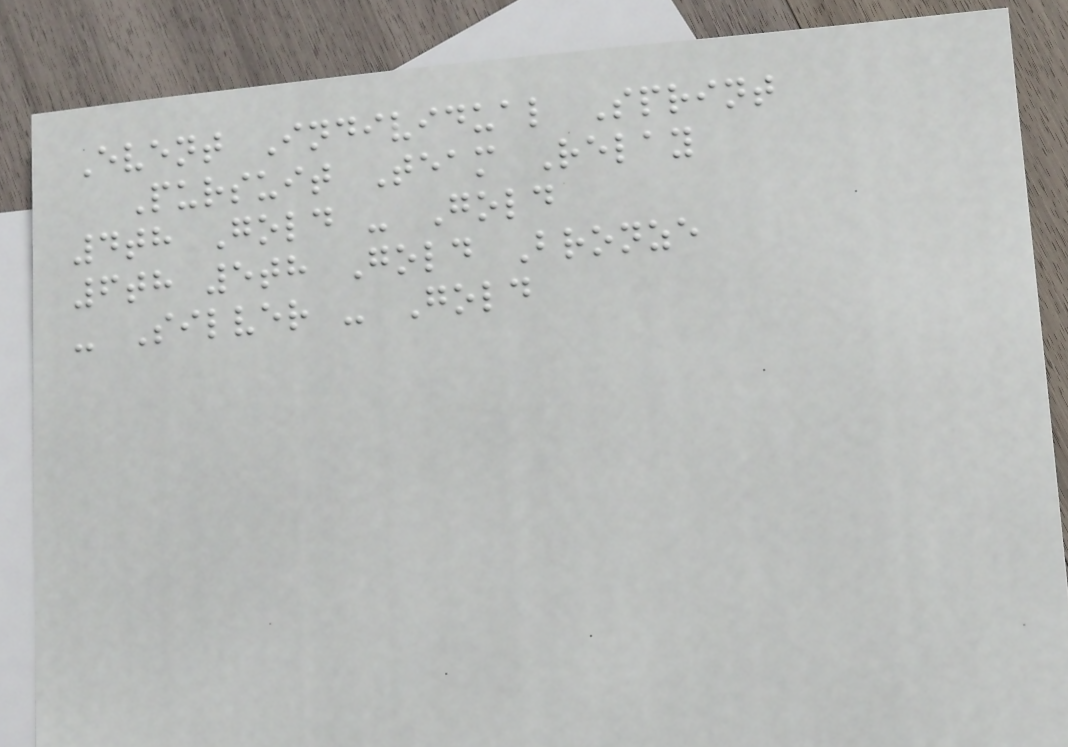Event Individual Sprint
Pursuit Team Relay
4th Gold - Gold
6th 5th Gold Bronze
- Silver - Gold
